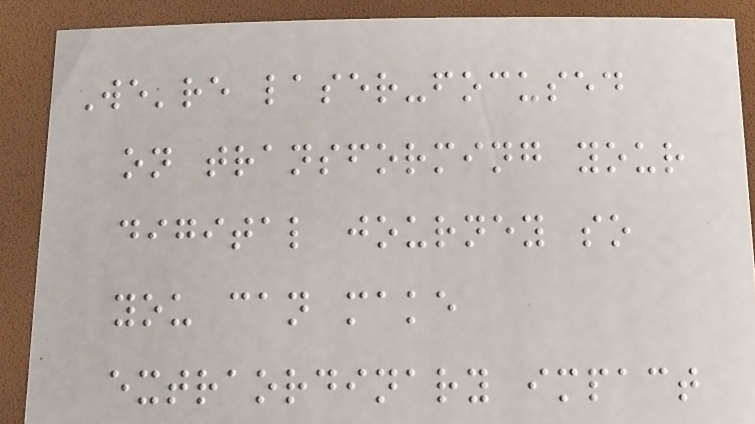We're laser-focused
on transforming your
digital journey so
you can make
extraordinary impact
